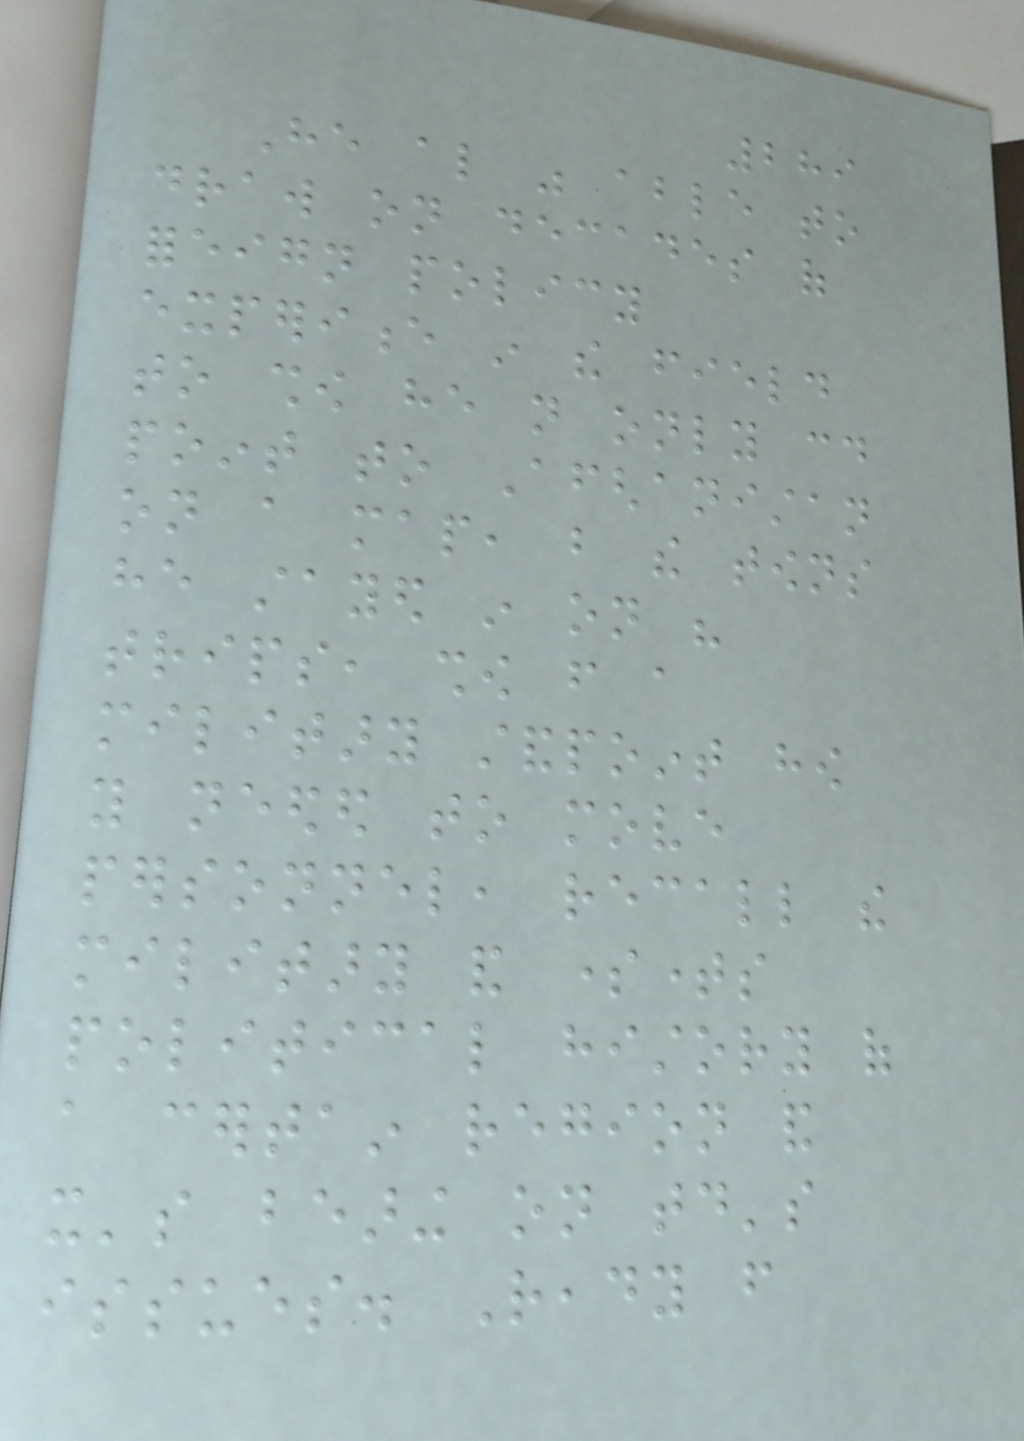289
He also was able to
draw on decades of
foreign policy
experience in the field
to show he not only could
point to Afghanistan
on a map, but the towns
he stayed in on his
trips, show from a
military standpoint how
you needed to move
personnel, recall the
military and sometimes
political history of
a certain region and
it's bearing on today's
issues. Ready from
